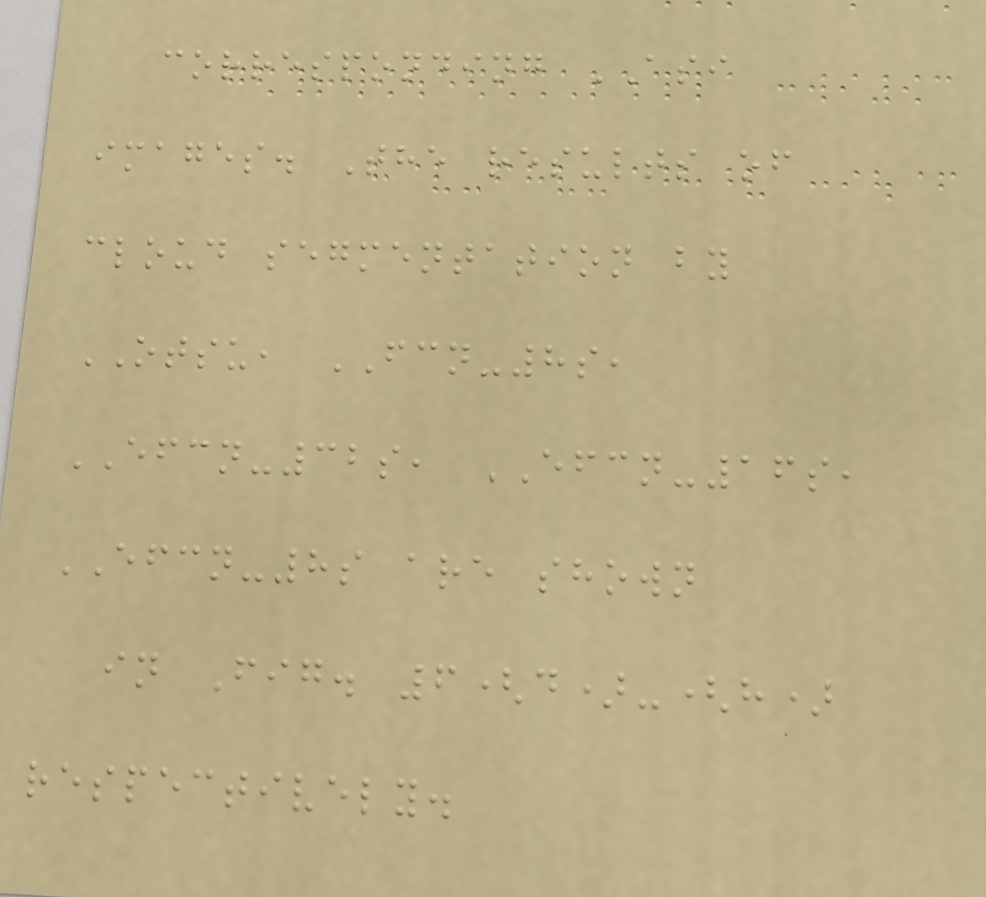corresponding ASI
images. The results of
cloud segmentation by
OTSU, FCN-8s,
EFCN-32s, EFCN-16s,
EFCN-8s are shown
in Fig. 6(d)-(h)
respectively.
